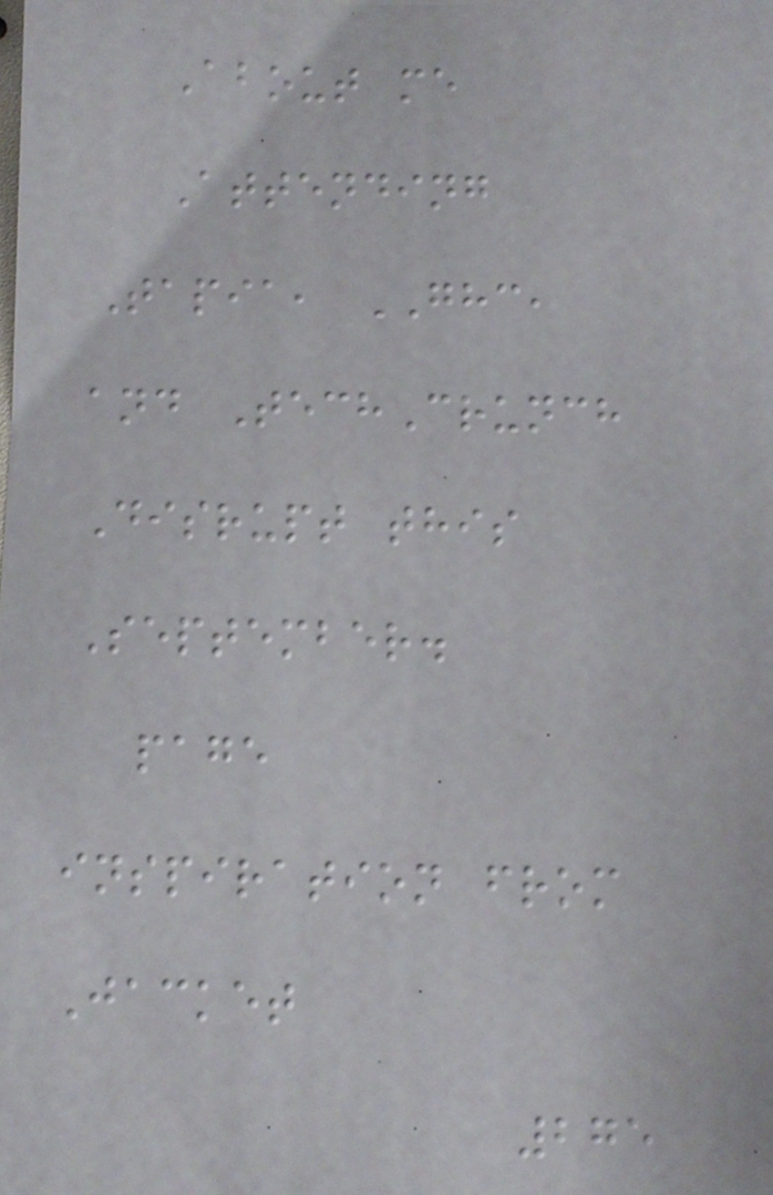About me
Attending
Tapia, GHC,
and TechCrunch
Disrupt this
September.
page
inspiration from
Jacket
275
